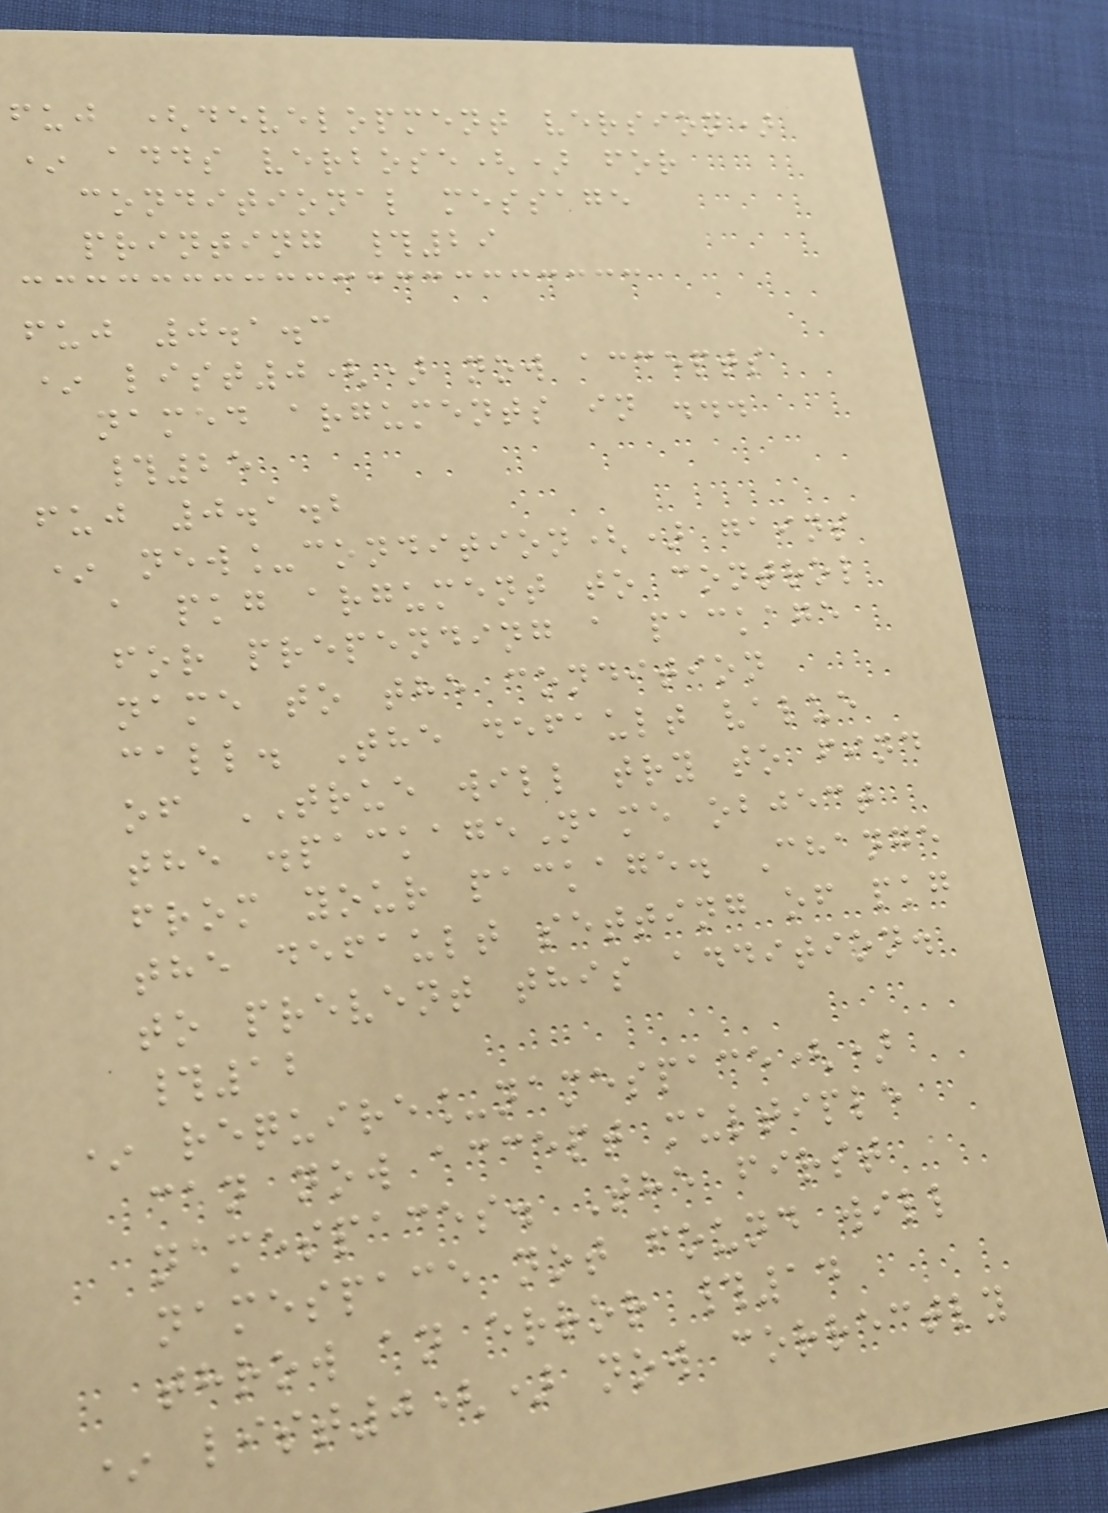fuj (development version)
* adds verbose() for
conditional message
printing #29
fuj 0.1.3
* list0() now accepts
named arguments in ...
#25
fuj 0.1.2
* new_condition() gains
a pkg argument to control
for prepending a package
name to the condition
call. The default value
of TRUE will try to find
the .packageName object
from your package. Change
the default setting of pkg
to prevent this addition.
#12
* require_namespace()
can now accept multiple
namespaces. The first
namespace not found will
throw an error #14
* list0() now correctly
